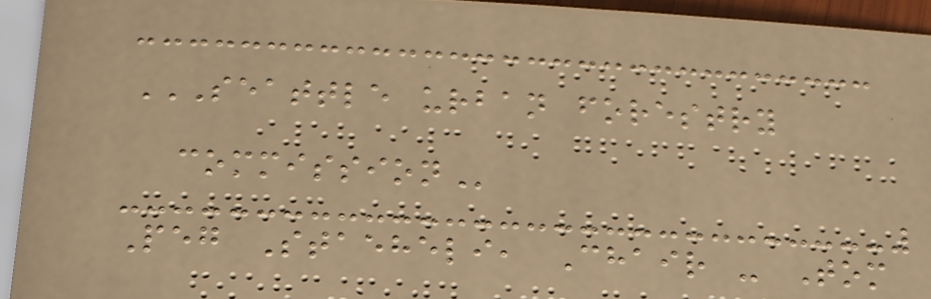SEATTLE URBAN FORESTRY
COMMISSION
Peg Staeheli, Chair - Tom
